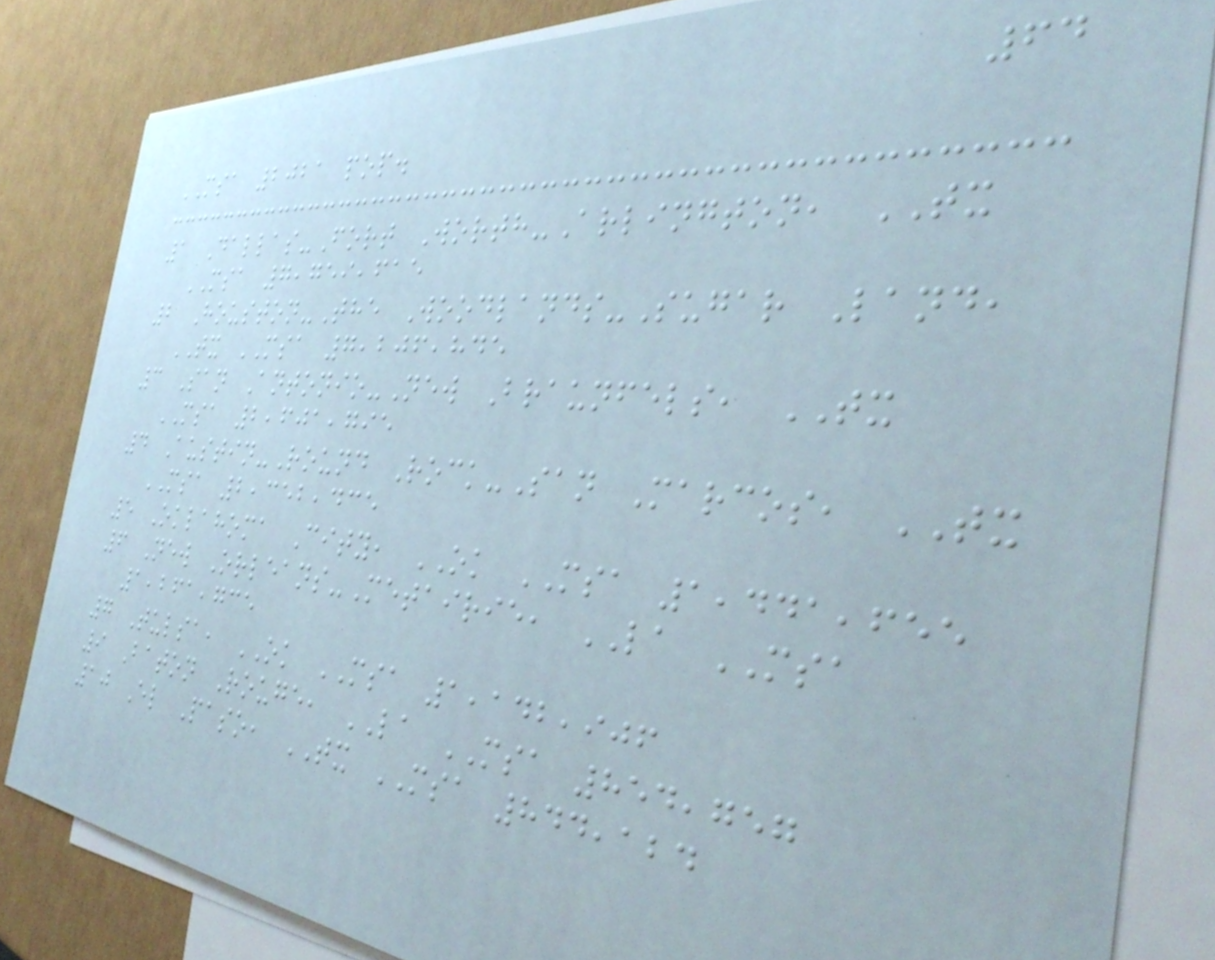64
MSA 2021 pop.
1 Dallas-Fort Worth-Arlington, TX
MSA 7,759,615
2 Houston-The Woodlands-Sugar Land,
TX MSA 7,206,845
3 San Antonio-New Braunfels, TX
MSA 2,601,795
4 Austin-Round Rock-San Marcos, TX
MSA 2,352,435
5 Oklahoma City, OK MSA 1,441,655
6 New Orleans-Metairie, LA MSA
1,261,735
7 Tulsa, OK MSA 1,142,906
9 Baton Rouge, LA MSA 854,757
10 El Paso, TX MSA 844,124
